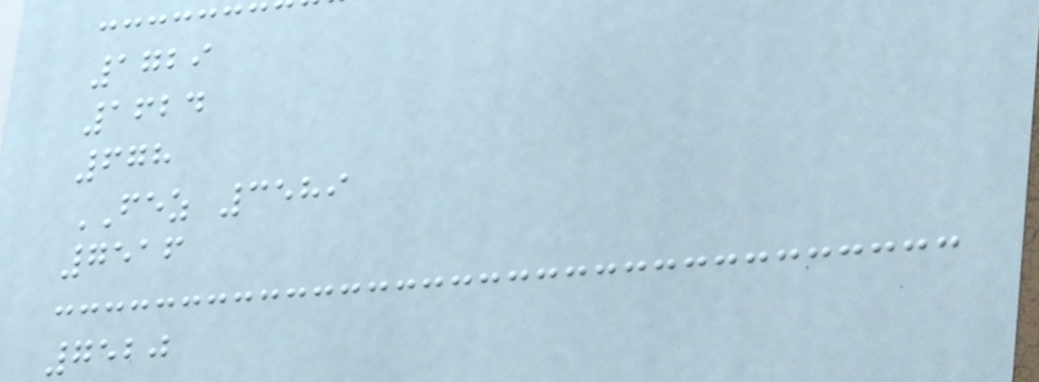1729
1624
678
FEZ 3589
7516
7520
